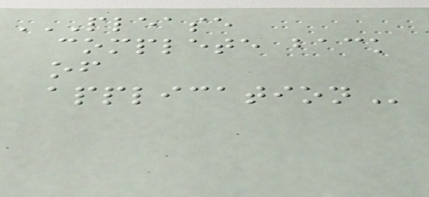PLEASE
COMPLETE BACK
OF
APPLICATION
